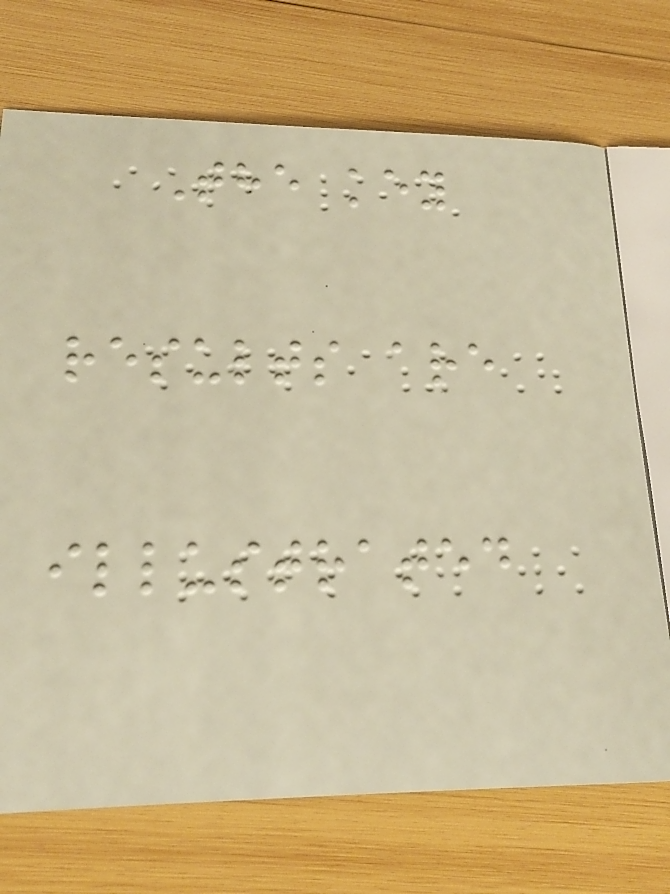The key
results are
illustrated
